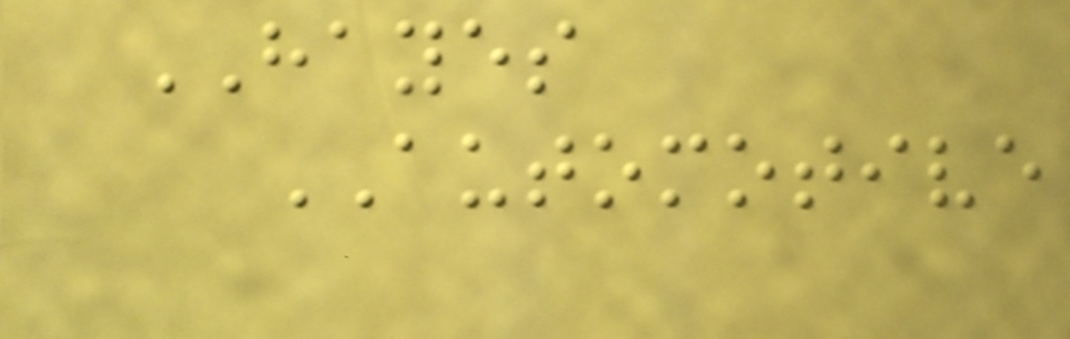HAYES
AUTOMOTIVE
